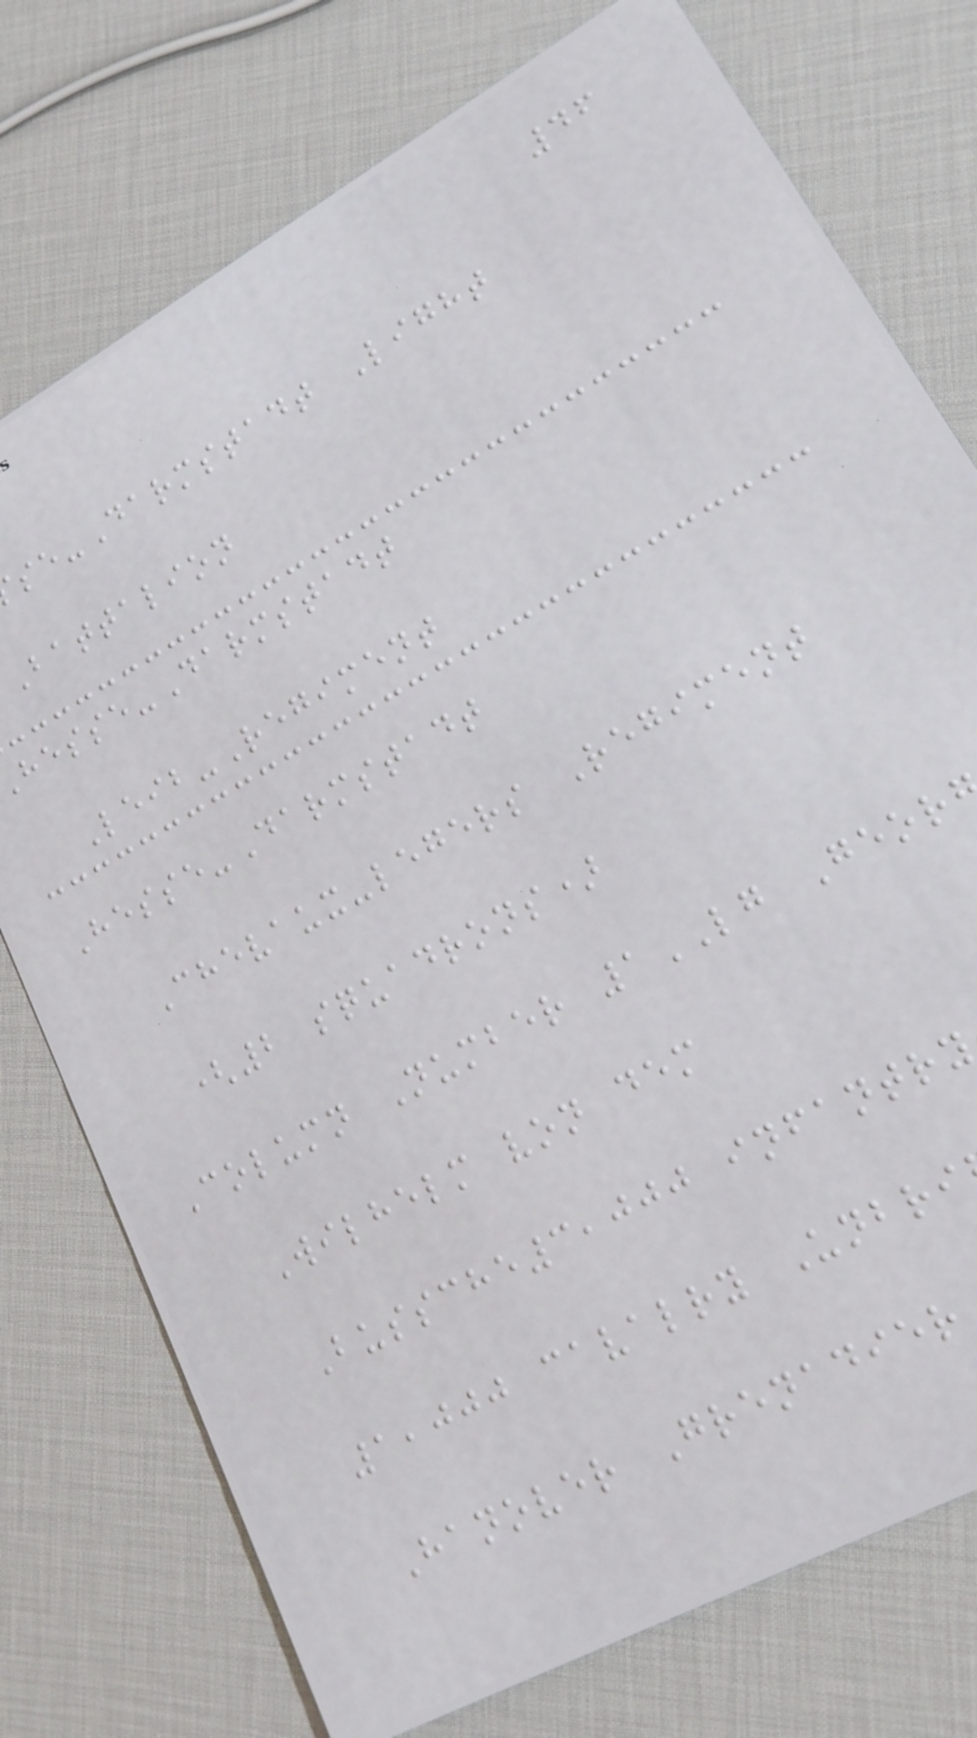46
se-Darmstadt Light
Battalion
esse-Darmstadt
Leib-Regiment
Hesse-Darmstadt
Chevaux-legers Regiment
(2 squadrons)
Column Number 1LG Geor
Wilhelm von dem
Bussche3,000 infantry
1,000 cavalry Unbri
Hanover Grenadier
